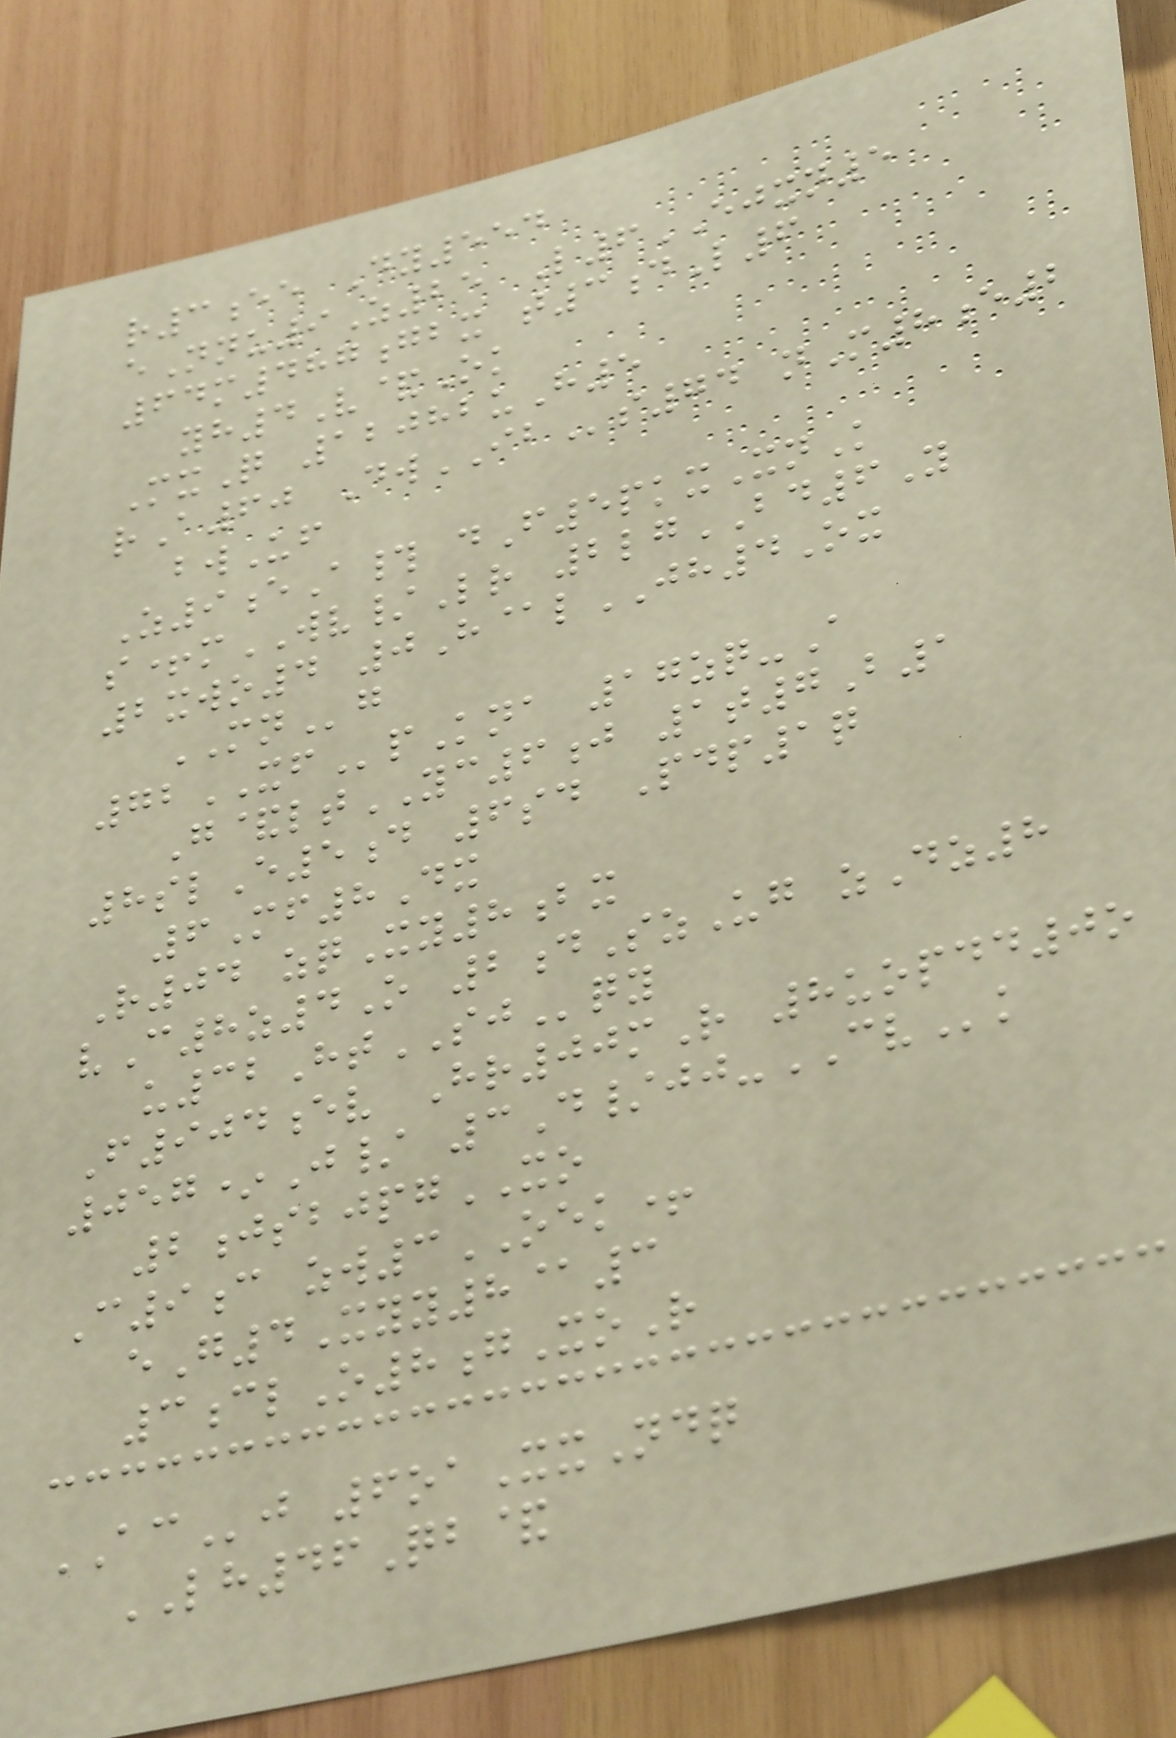r3ee Dy554
eNnu9Z25 L6EJXN5
64m487gbx t3dL6
yh4V&Ok
MxQ 12082uH5
rA60 DwIBs74 nM8e2
bwUf
Z9eA# dF5pkxXnK
s+mWV/Lr 2lgBD6Y
2xwo4 0H@lJH4Ox
MNg
72XFpKna 17zq-A
G&ltYC6j 1t7B1
8slE5d 6sd Pdp1q
6Mf8Dx
R04 zqXy8bx
vC8z4O 2dSzUg zDz8
u32HtSJqy
F904ev Hr00mR 8uopdd0o
057*J/ 3D/jj-CVk
2jsbjpgXO
C9c zw3OEK+
eG4Xyy8@3
3clO8gXoR
ACj 6oaXxNdq
LH46Qb&
